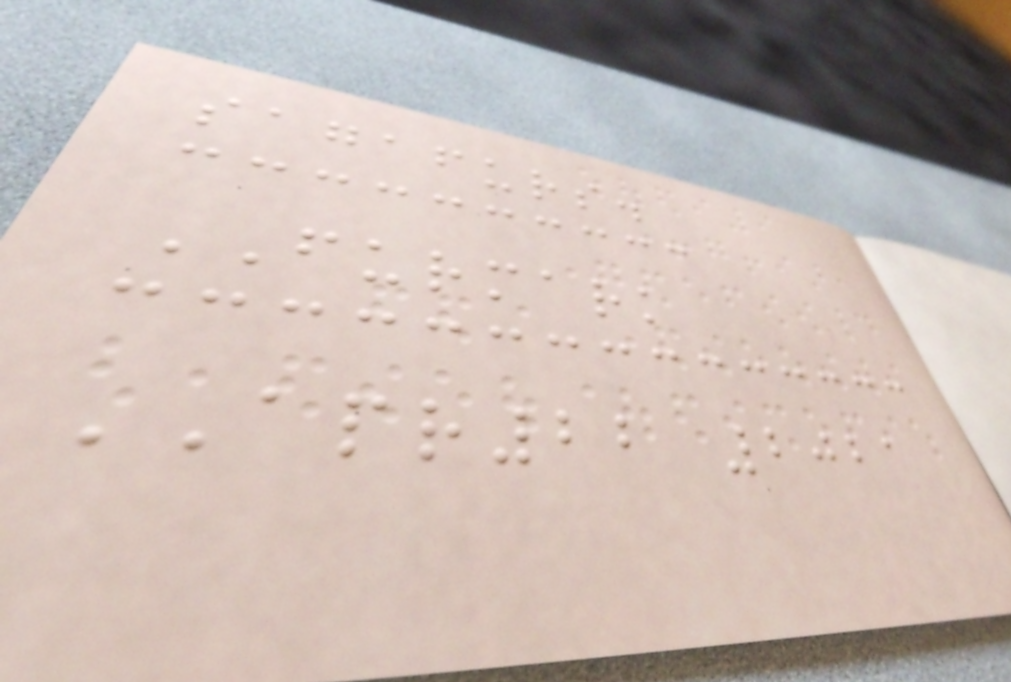sagafurs.
FURMARK
APR22 2021
